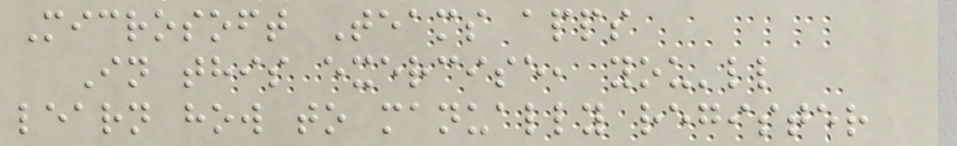Microsoft Teams apps
In this exercise, you'll
learn how to manually register
